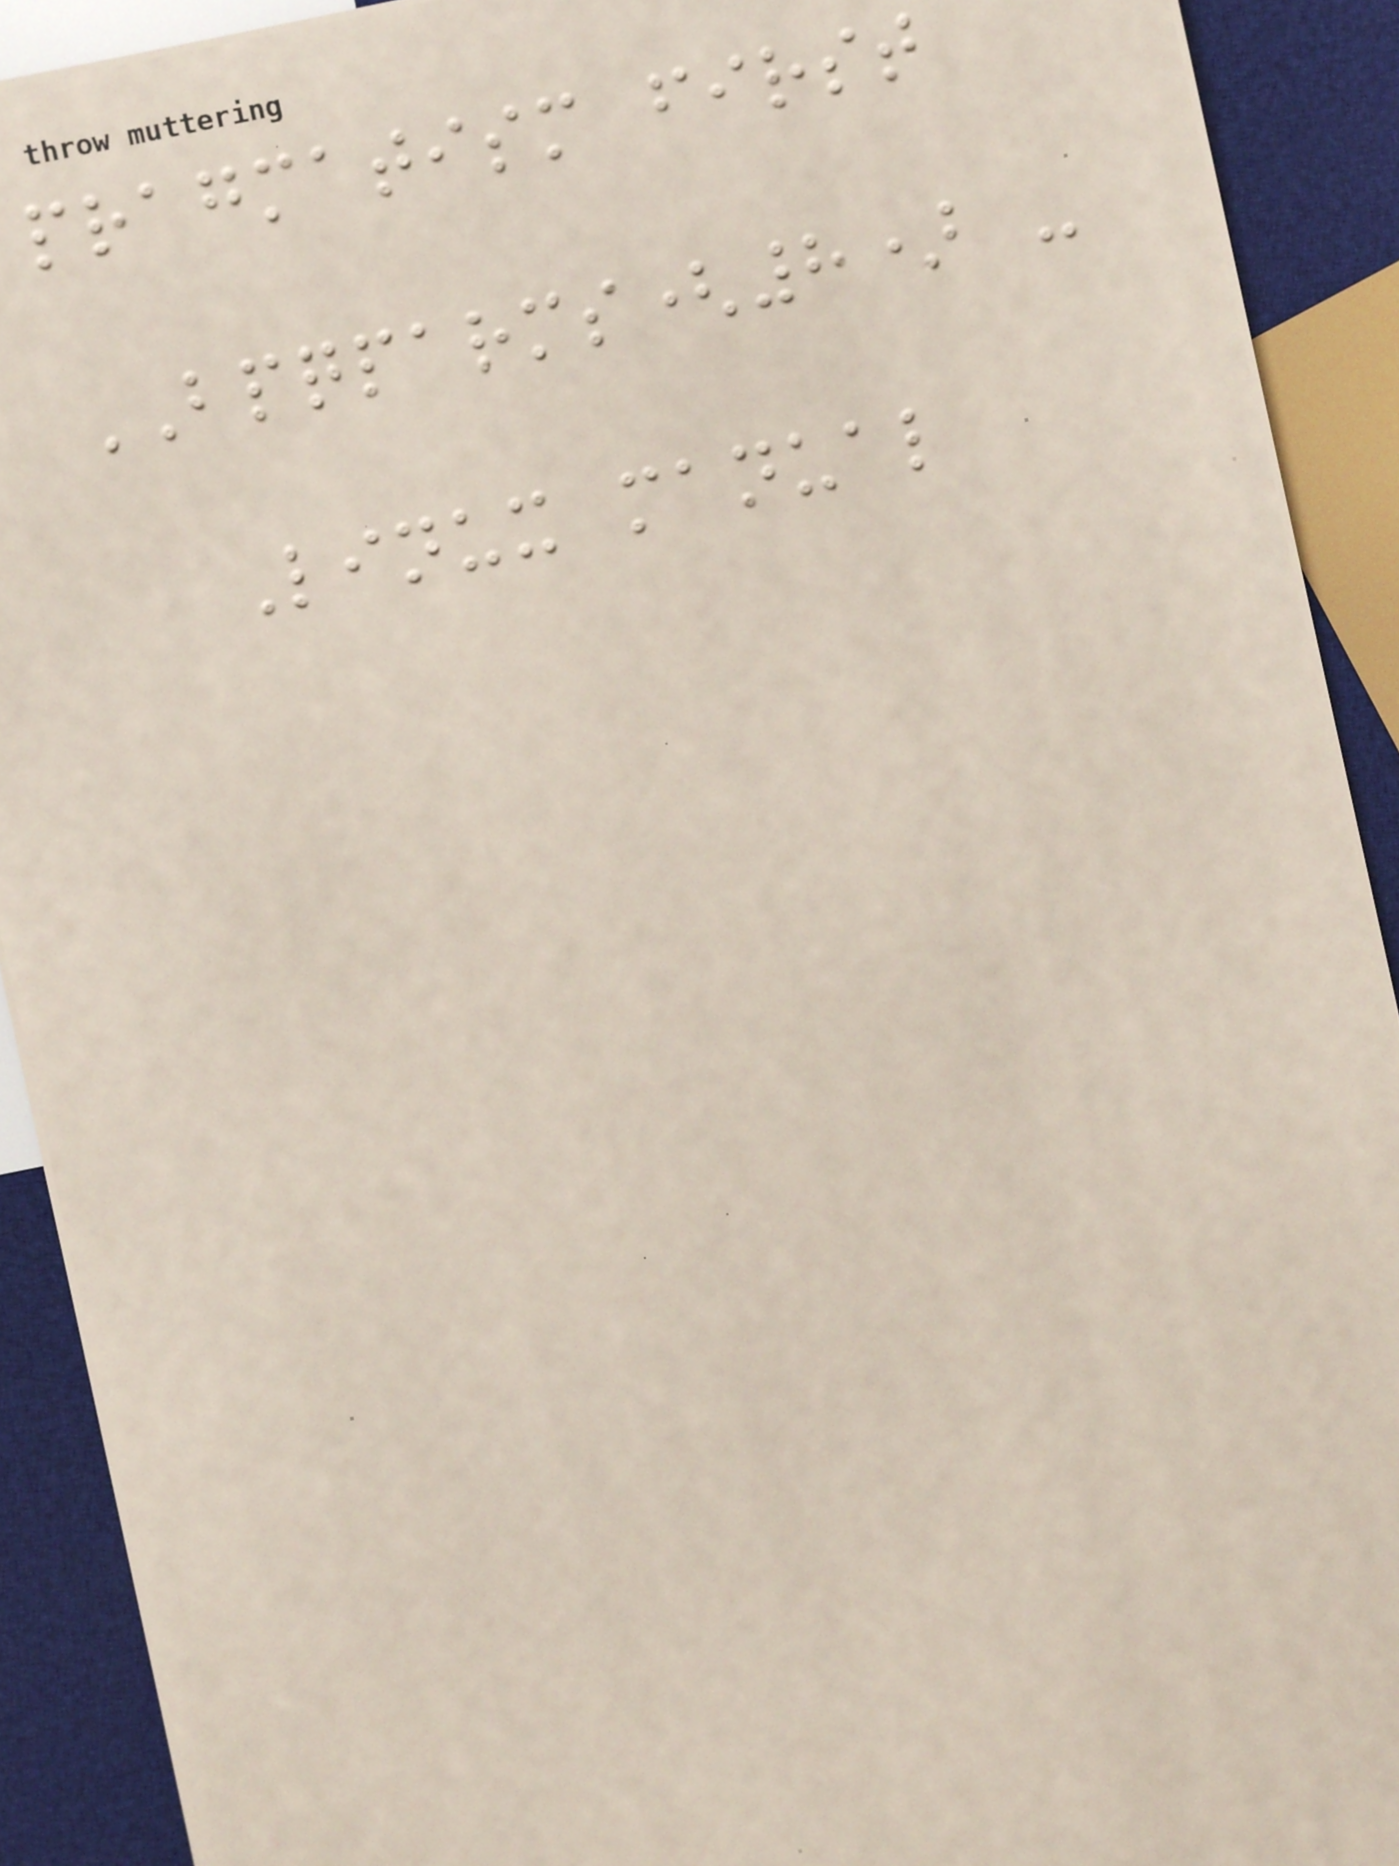pragmatism first
BPQPARMS(8) -
Linux manual
